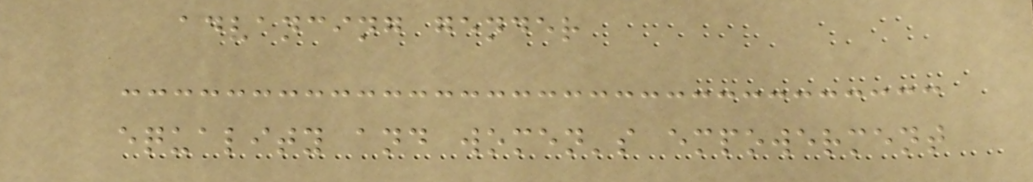advancing gender
equality and women's empowerment
